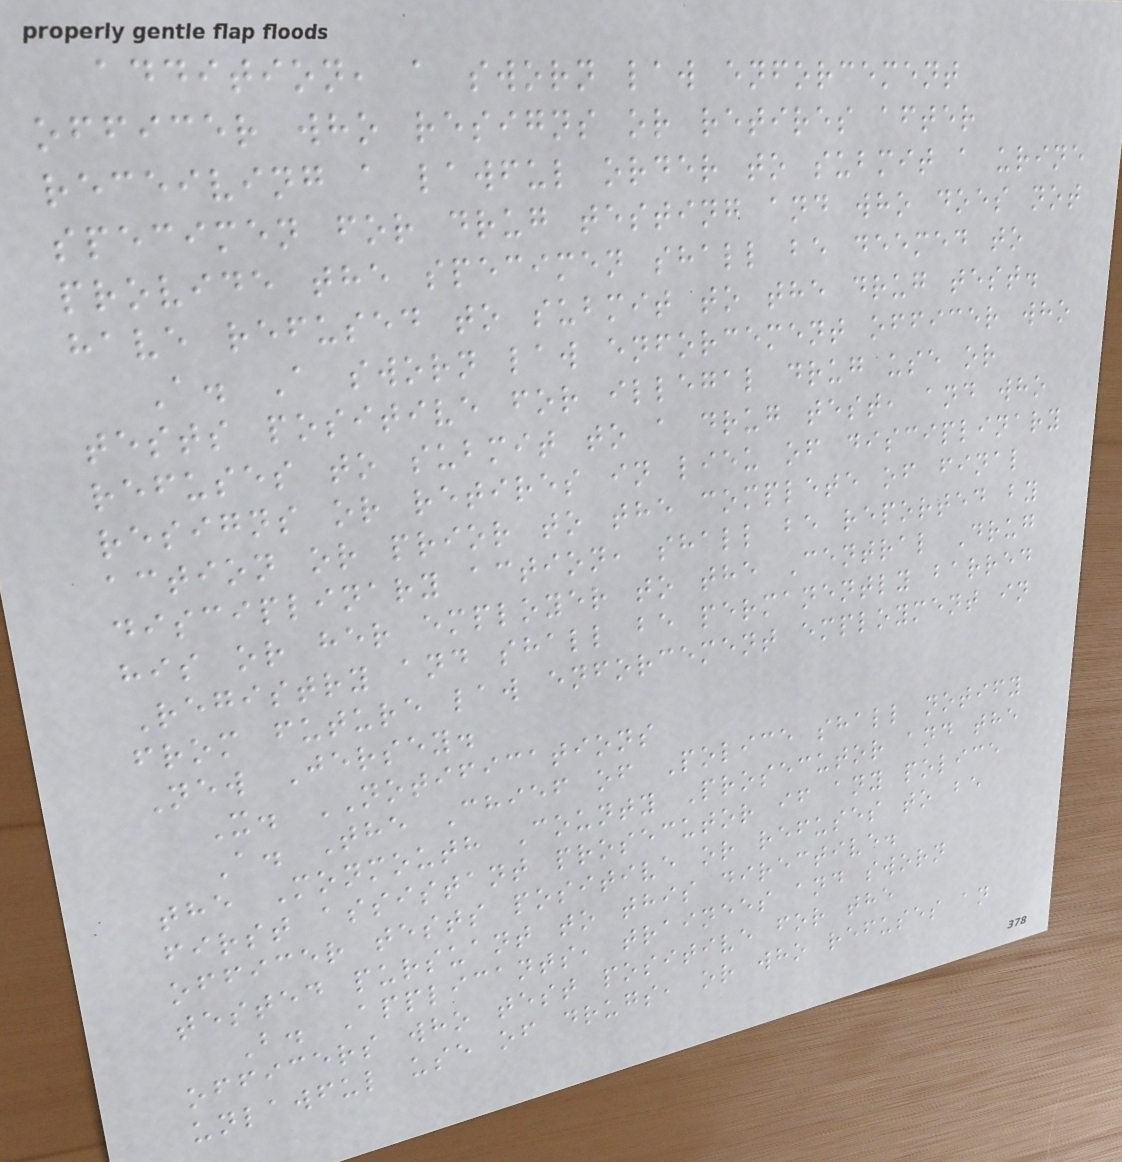addition, a sworn law enforcement
officer who resigns or retires after
receiving a lawful order to submit a urine
specimen for drug testing and who does not
provide the specimen shall be deemed to
have refused to submit to the drug test.
A. A sworn law enforcement officer who
tests positive for illegal drug use or
refuses to submit to a drug test, and who
resigns or retires in lieu of disciplinary
action or prior to the complete of final
disciplinary action, shall be reported by
his or her employer to the Central Drug
Registry and shall be permanently barred
from future law enforcement employment in
New Jersey.
X. NOTIFICATIONS
A. The Chief of Police shall notify
the Monmouth County Prosecutor and the
first assistant prosecutor if any police
officer tests positive or refuses to be
tested pursuant to this directive.
B. Applicants, trainees and sworn
officers who test positive for the
unlawful use of drugs, or who refuses an
